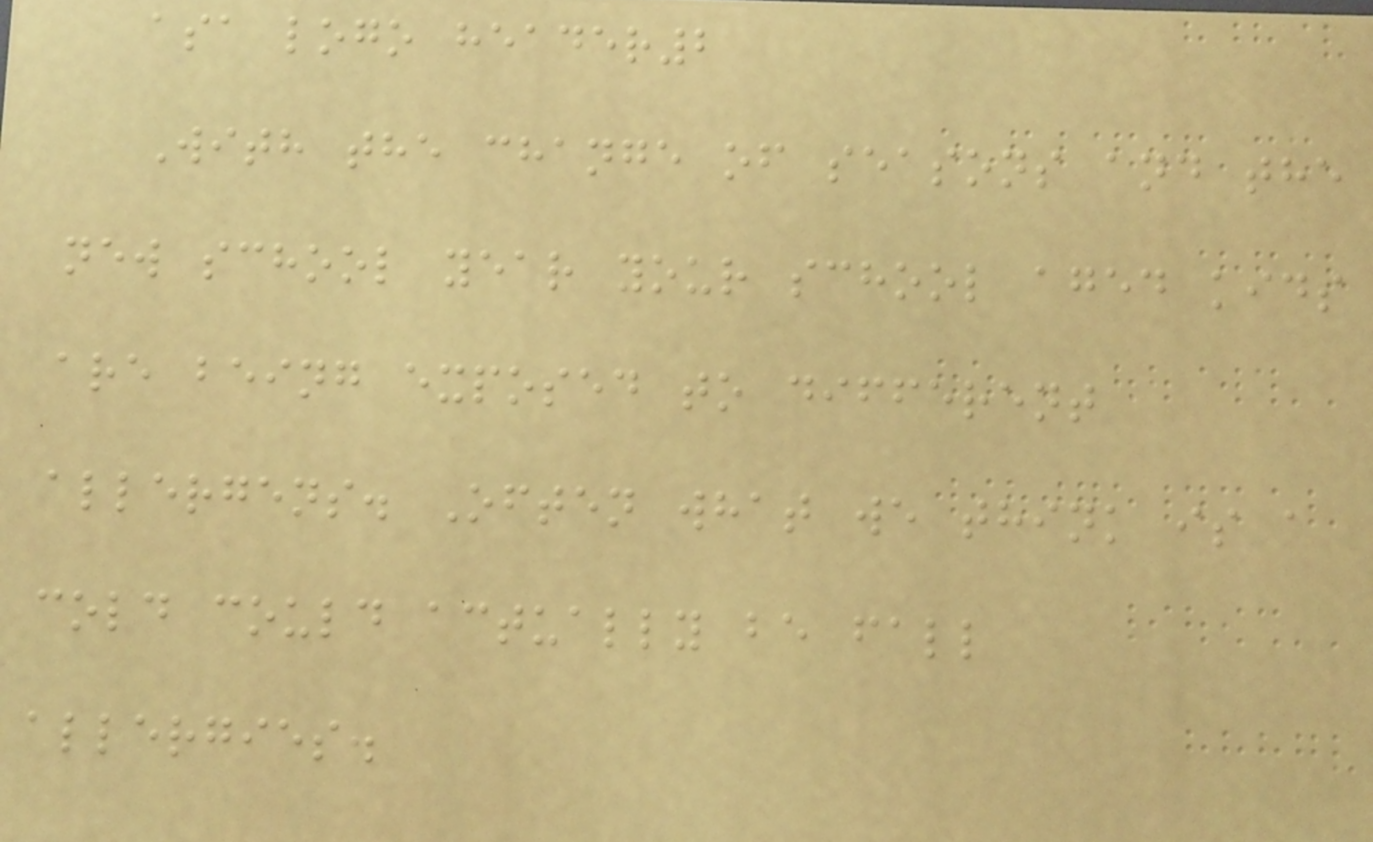asa logo header2
With the change of seasons and the
new school year your school aged kids
are being exposed to different
allergens. Often what we think is a
cold could actually be fall
allergies.
